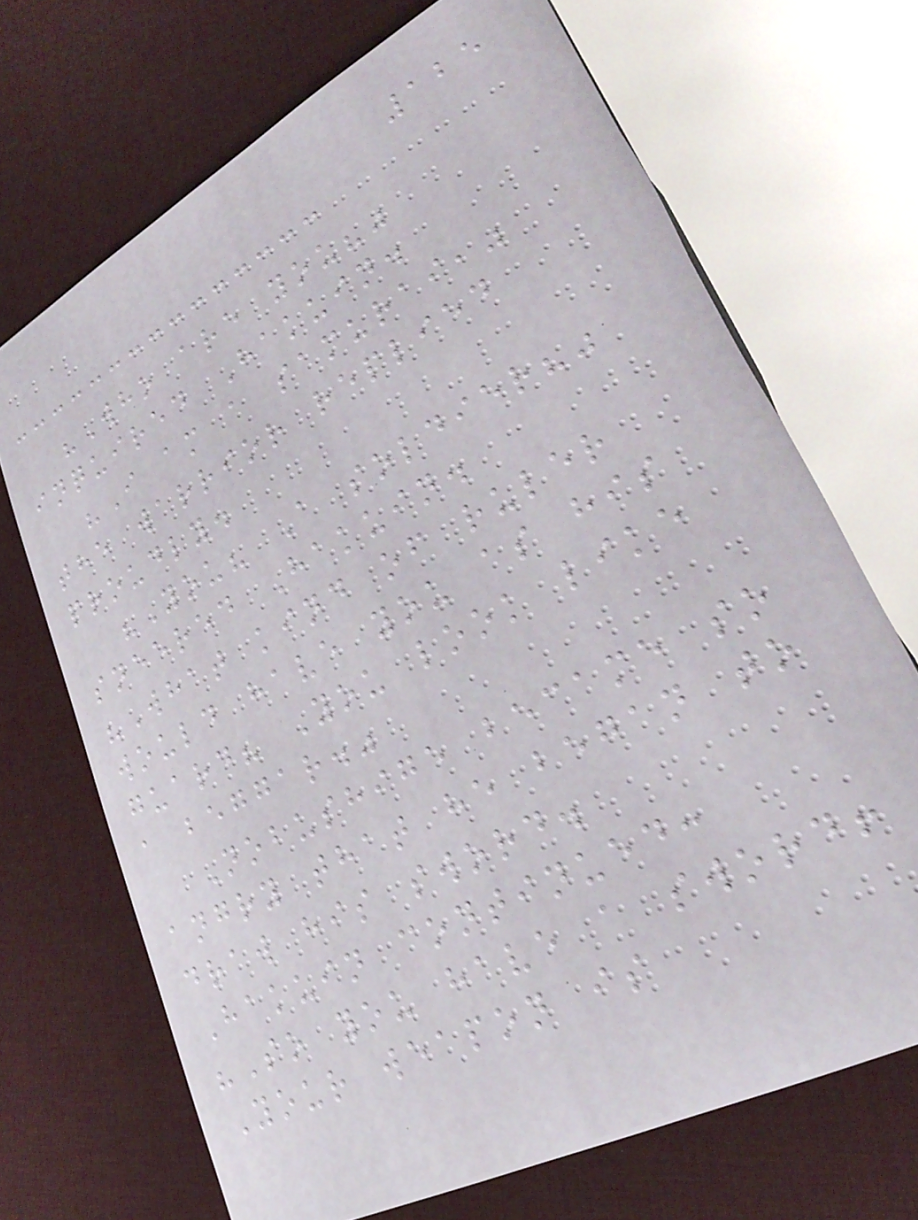125
"Who are you?"
inquired Hakuin.
"I am a samurai,"
the warrior replied
proudly.
"You? A soldier?"
sneered Hakuin.
"What kind of ruler
would have you as his
guard? You look like
a beggar."
Nobushige became so
angry that he began to
draw his sword.
Hakuin continued:
"So you have a sword!
Your weapon is
